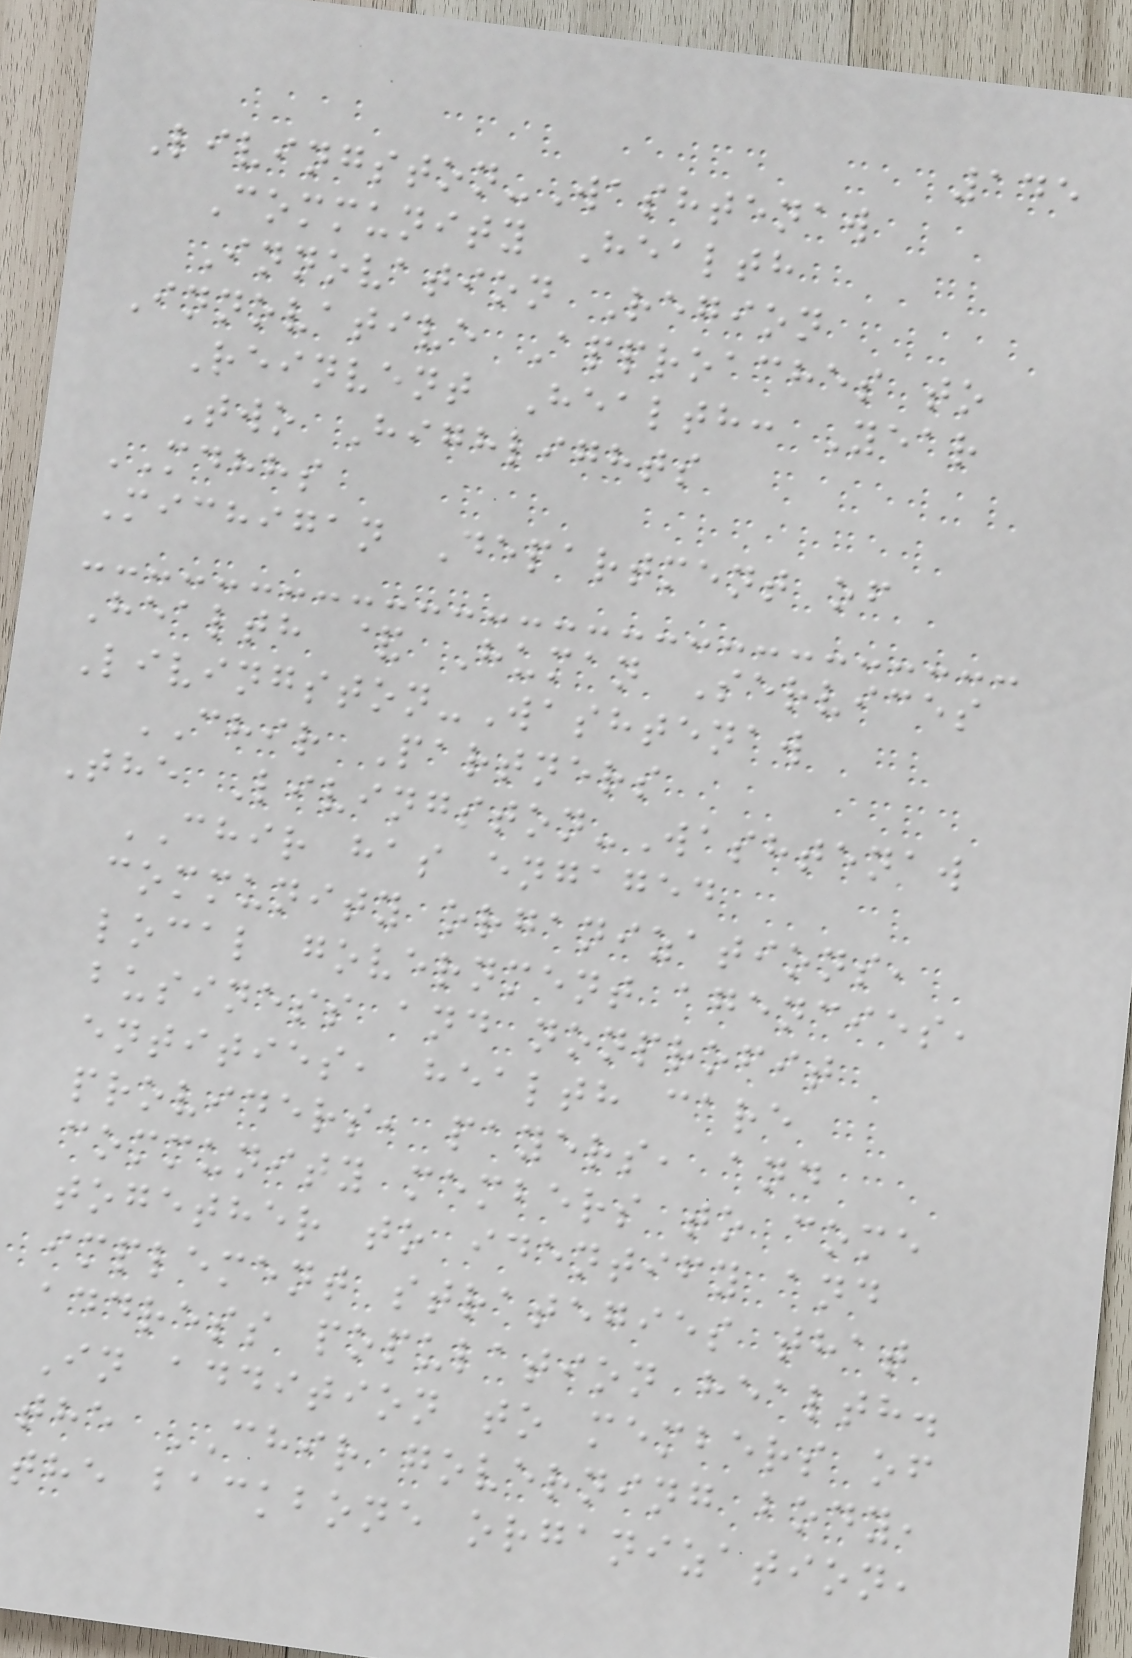145
Livingston-Washtenaw
Community Health
Innovation Region
Innovative Approaches to
Reinvent Health: Year
Two Highlights
MDHHS
Michigan Department of
Health & Human Services
Livingston-Washtenaw
CHIR Partners
The Livingston-Washtenaw
CHIR has engaged
community organizations,
local government agencies,
business and nonprofit
entities, health care
providers, payers, and
community members to come
together to identify and
implement strategies that
address population health.
In addition to members of
the CHIR governing body,
the backbone organization,
